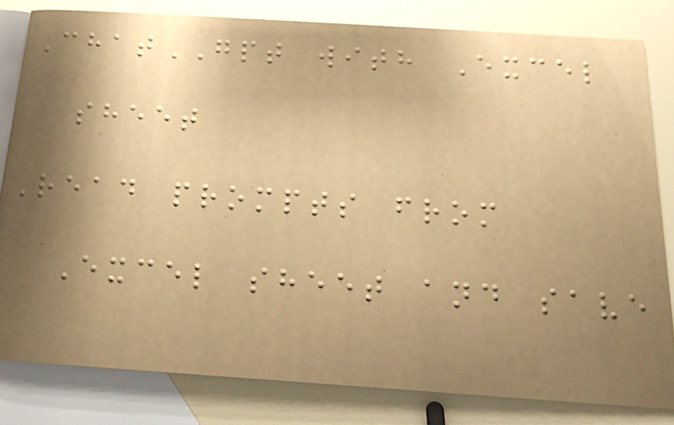ChatGPT with Excel
sheet
Read prompts from
Excel sheet and save
